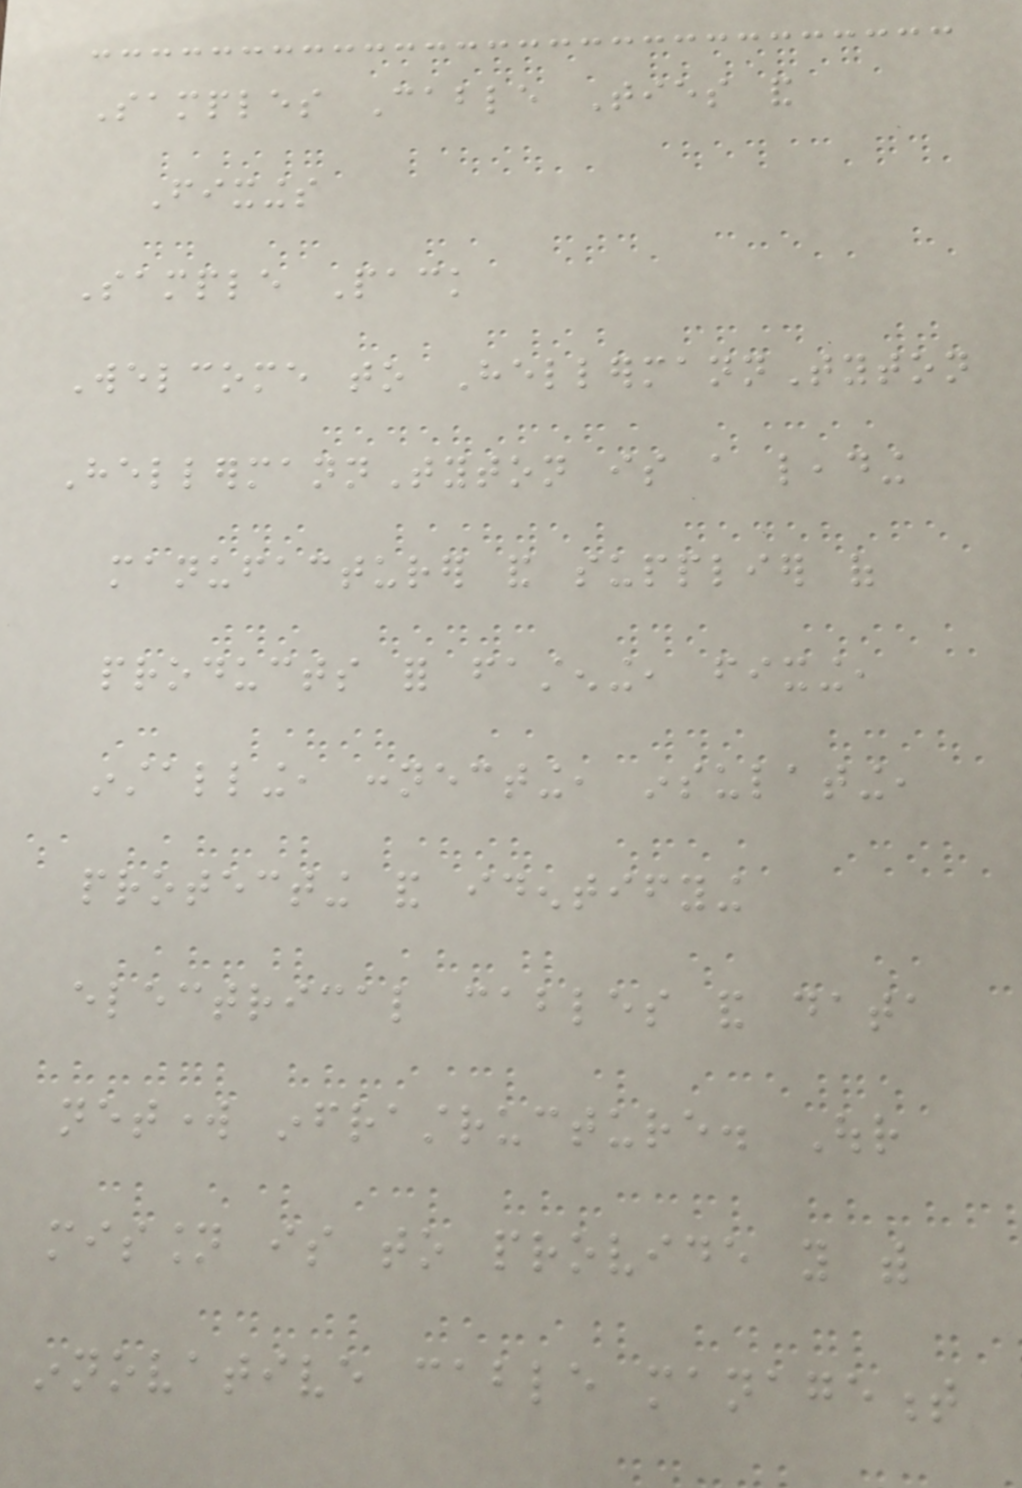Samples Cable Ties and
Fixings
Sample Pack
Welcome to HellermannTyton
HellermannTyton is a leading
manufacturer and supplier of
products for fastening, fixing,
installing, connecting, insulating,
protecting and identifying
electrical cables and data
network infrastructure. Our
mission is to provide you with
innovative cable management
